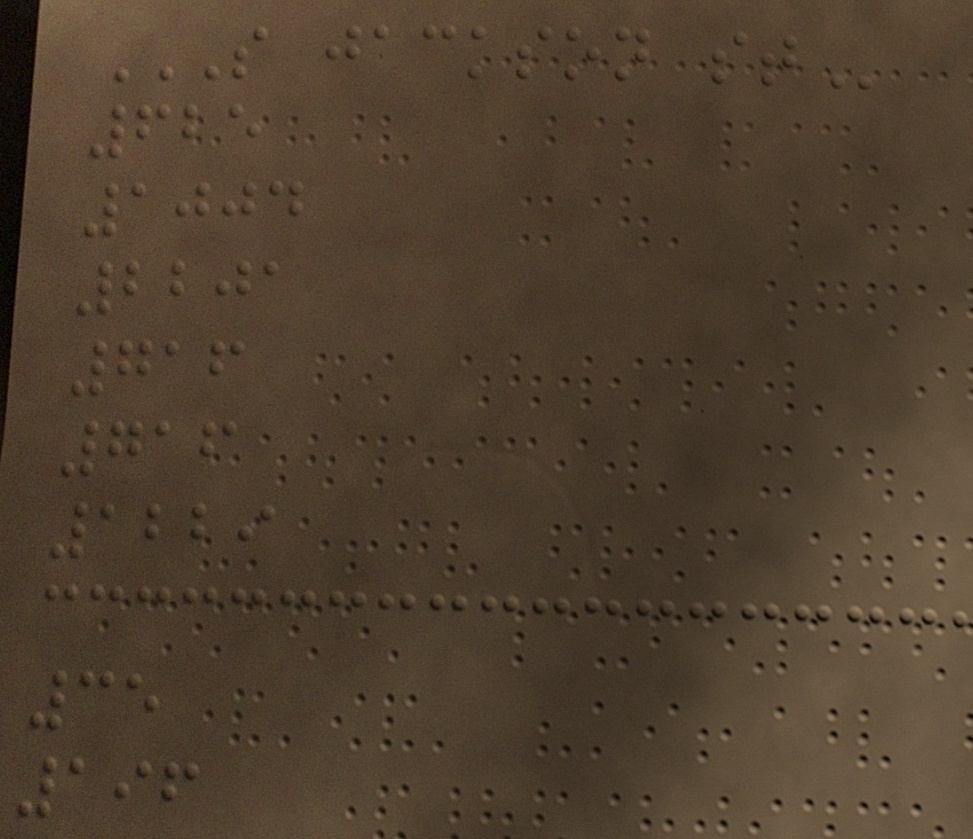S JACKSON ST
625
1004
2201
716
716
1229
35
196
